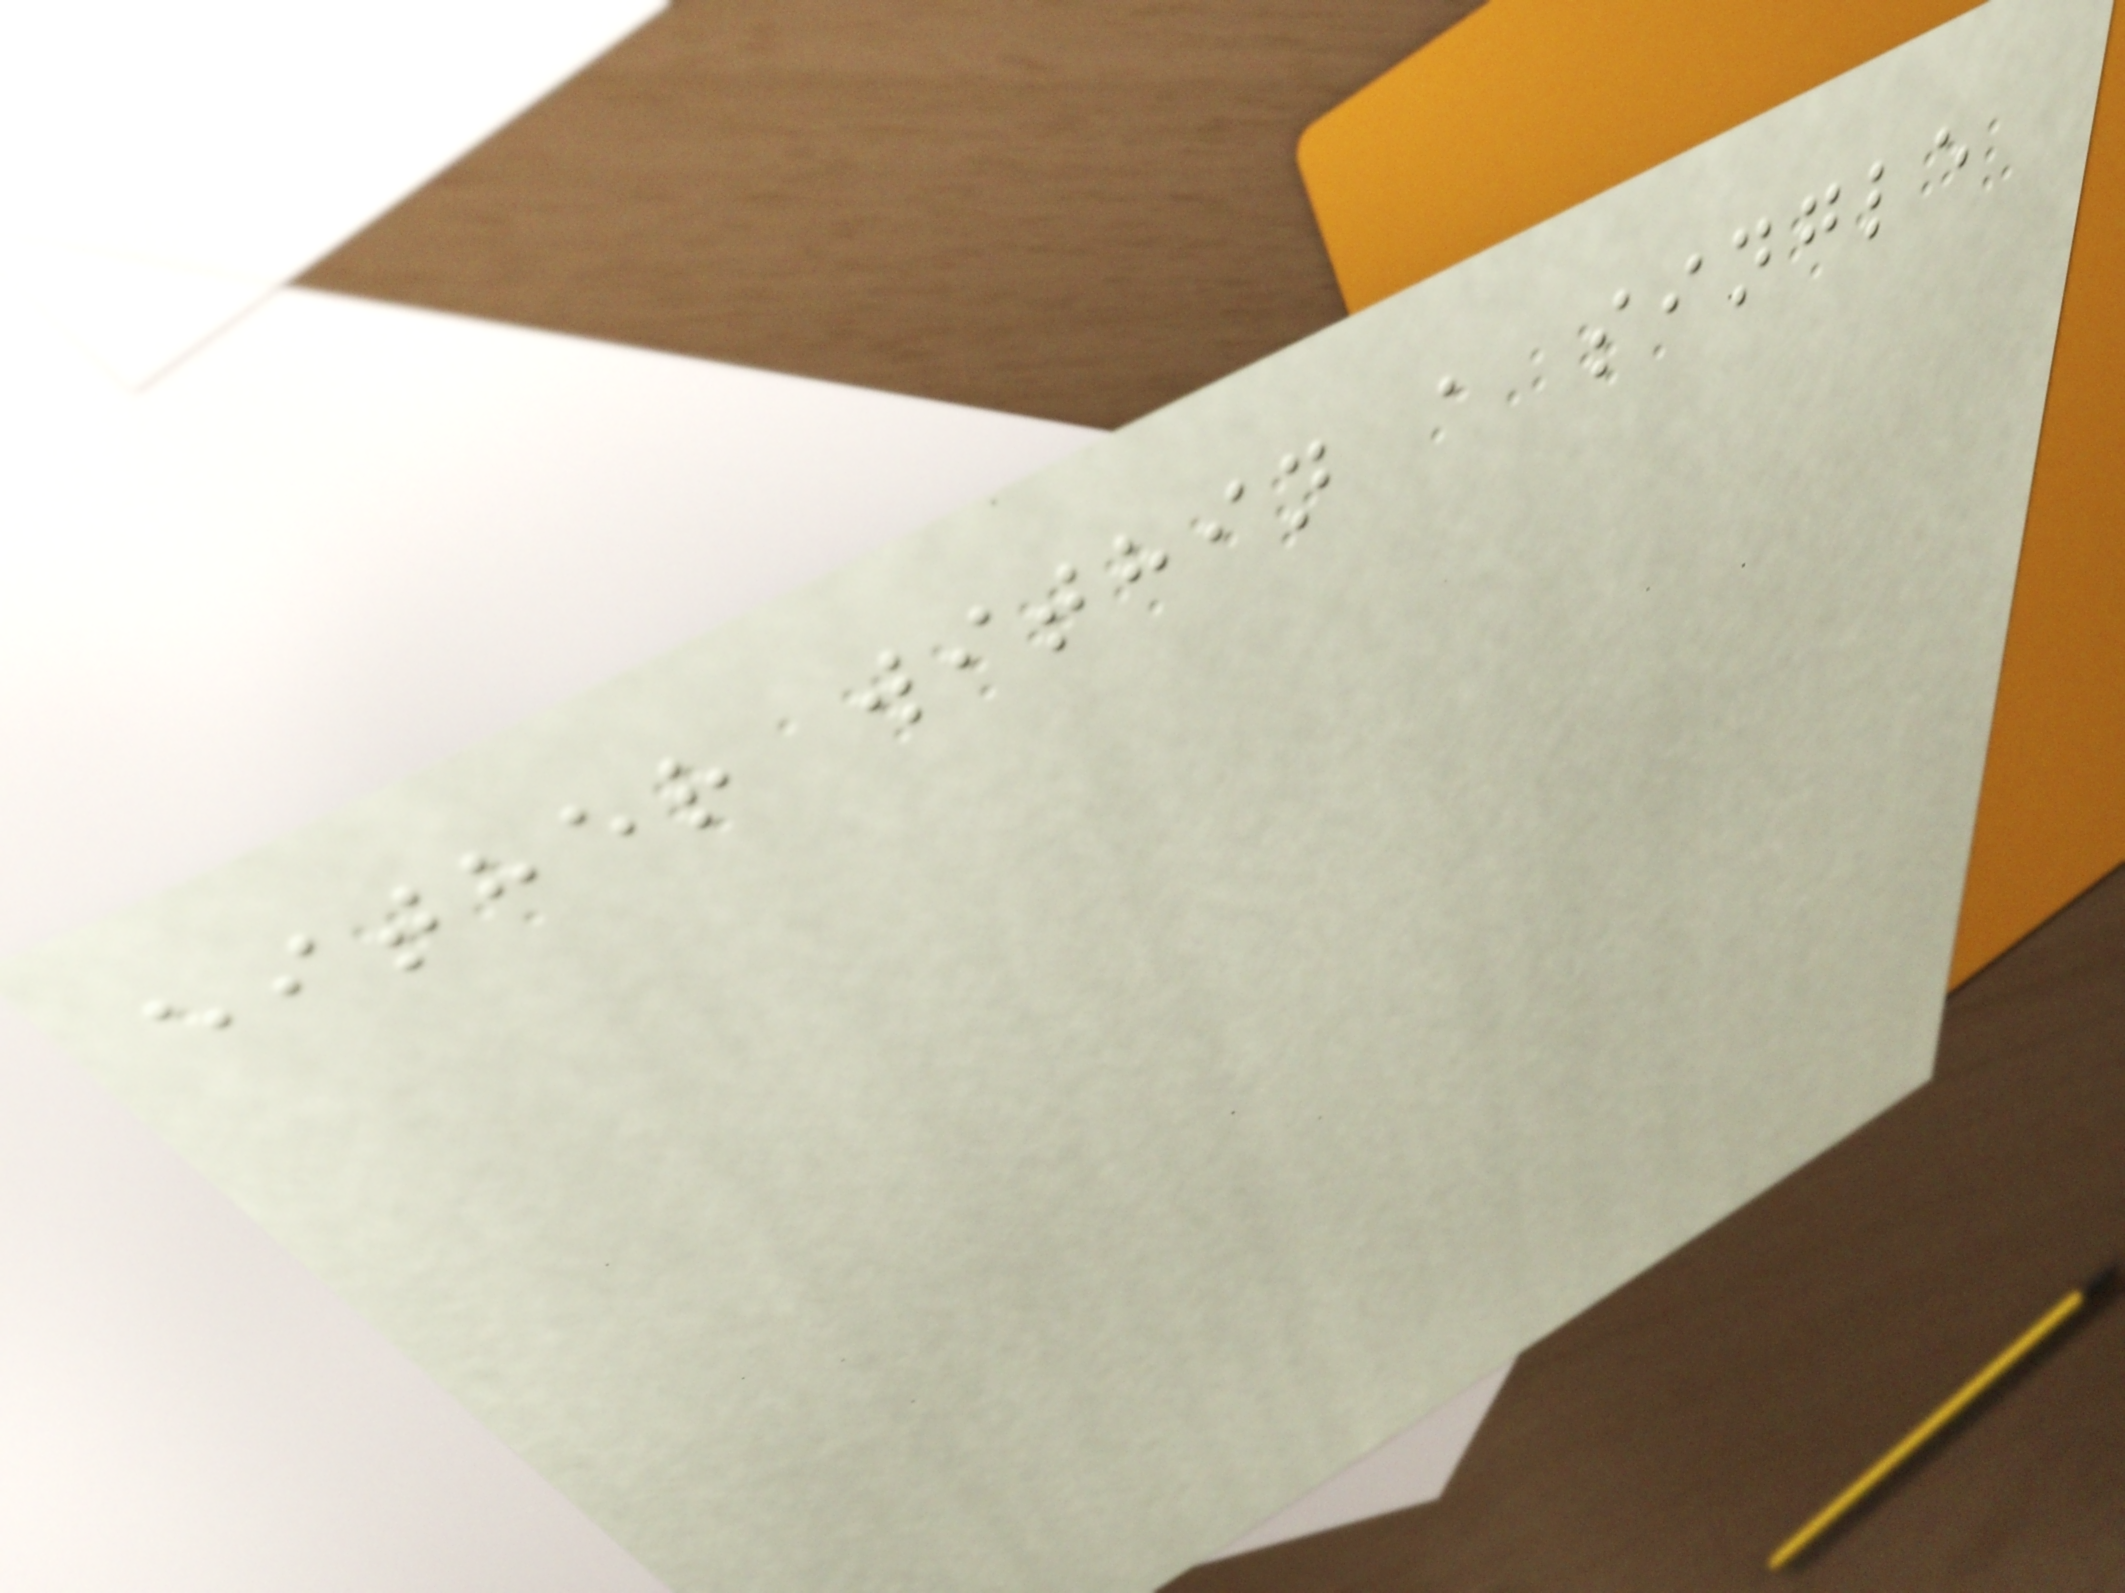either within a single
